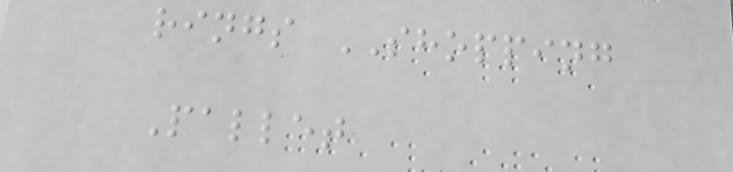rings SHOPPING
Pallet
